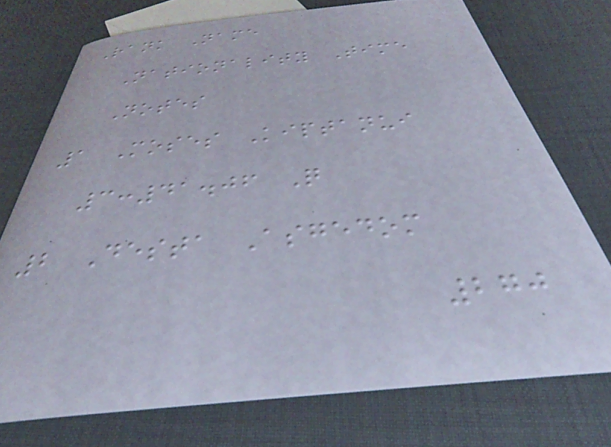Rank Name
Nationality Time
Notes
1 Moses Kiptanui
3:41.06 Q
2 Desta Asgedom
270
